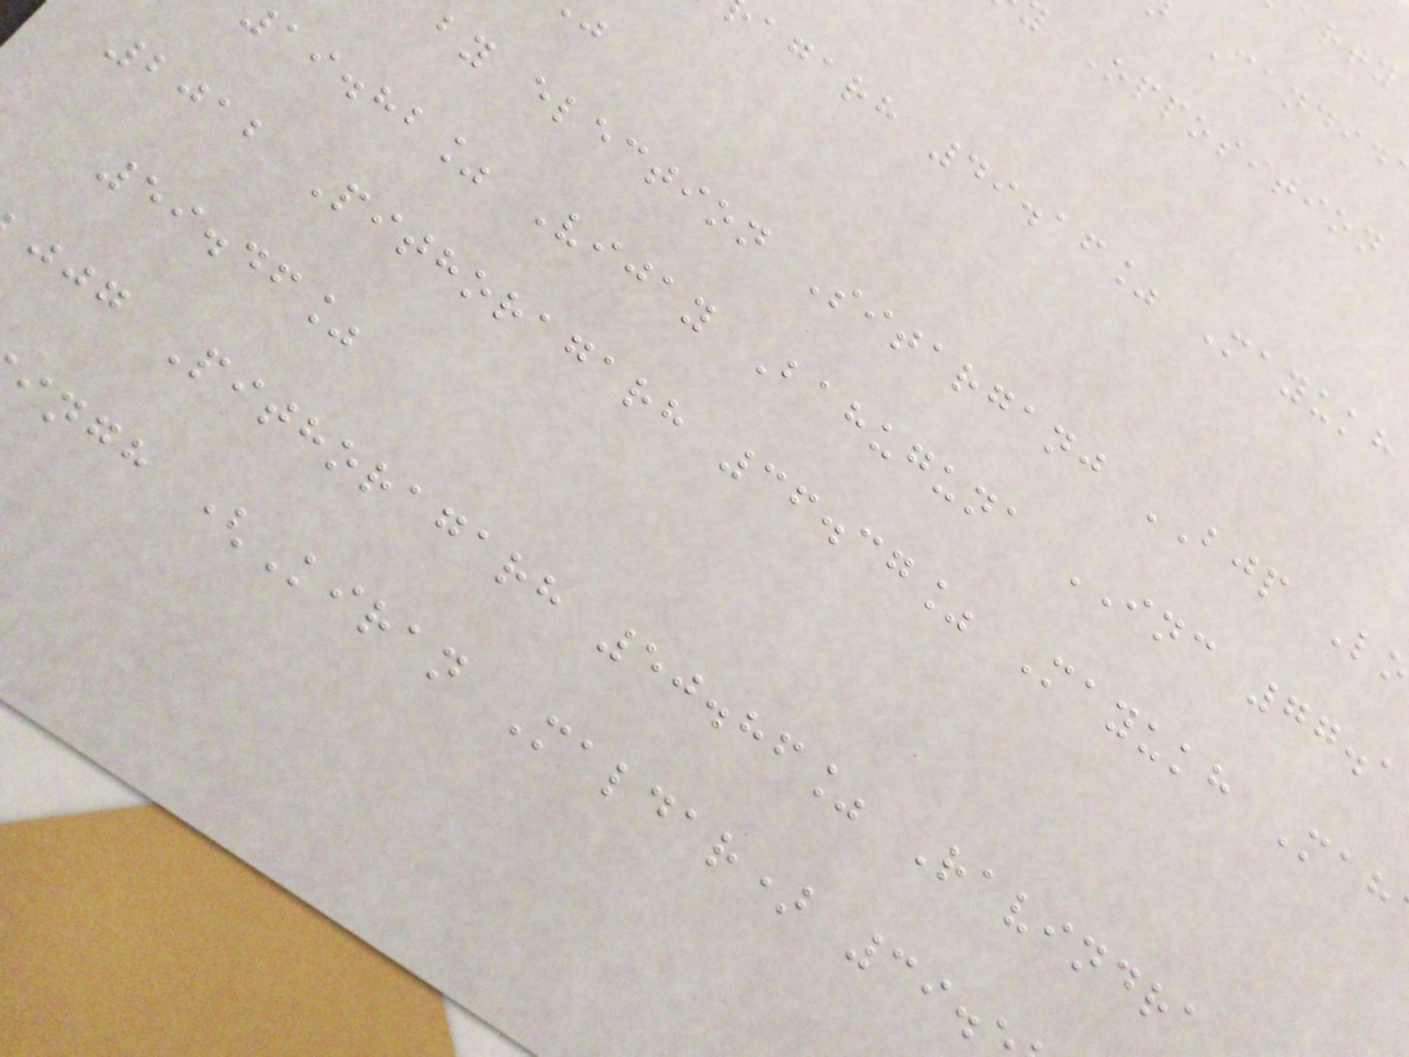Opposition
agarh 49.16% Mayukh
by election Sitarganj BJP L
ai.hb% Vijay Bahuguna INC 77.1
2012 Pithoragarh 36.37% Mayukh Mah
59.46%
jjg Pithoragarh 50.86% Ravindra
ingh (Kiran Maldar) 39.
